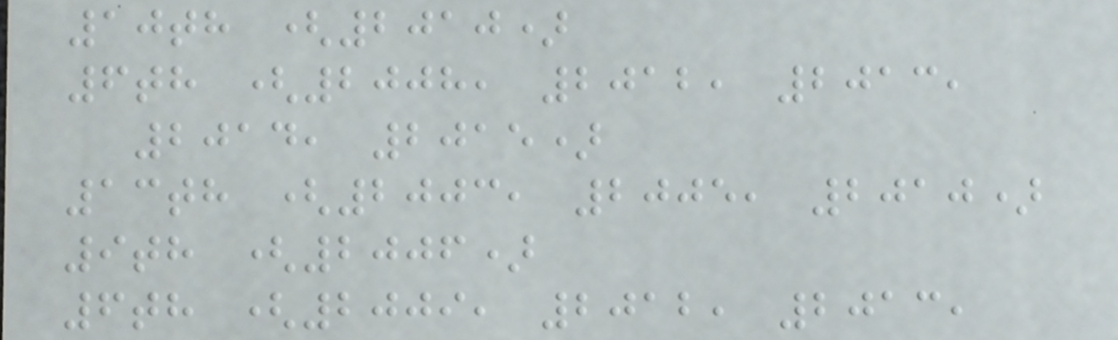10th (2010)
6th (2008, 2012, 2013,
2014, 2015)
13th (2003, 2005, 2010)
9th (2006)
6th (2009, 2012, 2013,
